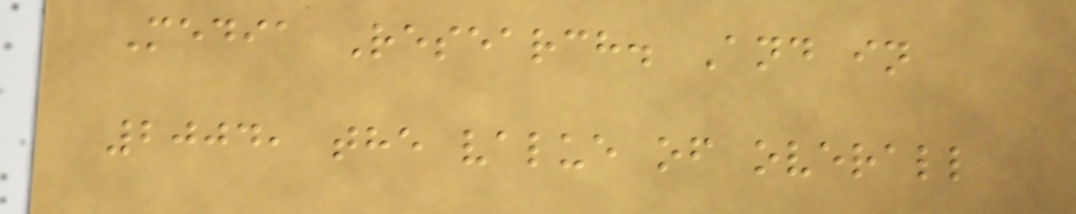Media Research. And in
2004, the value of overall
